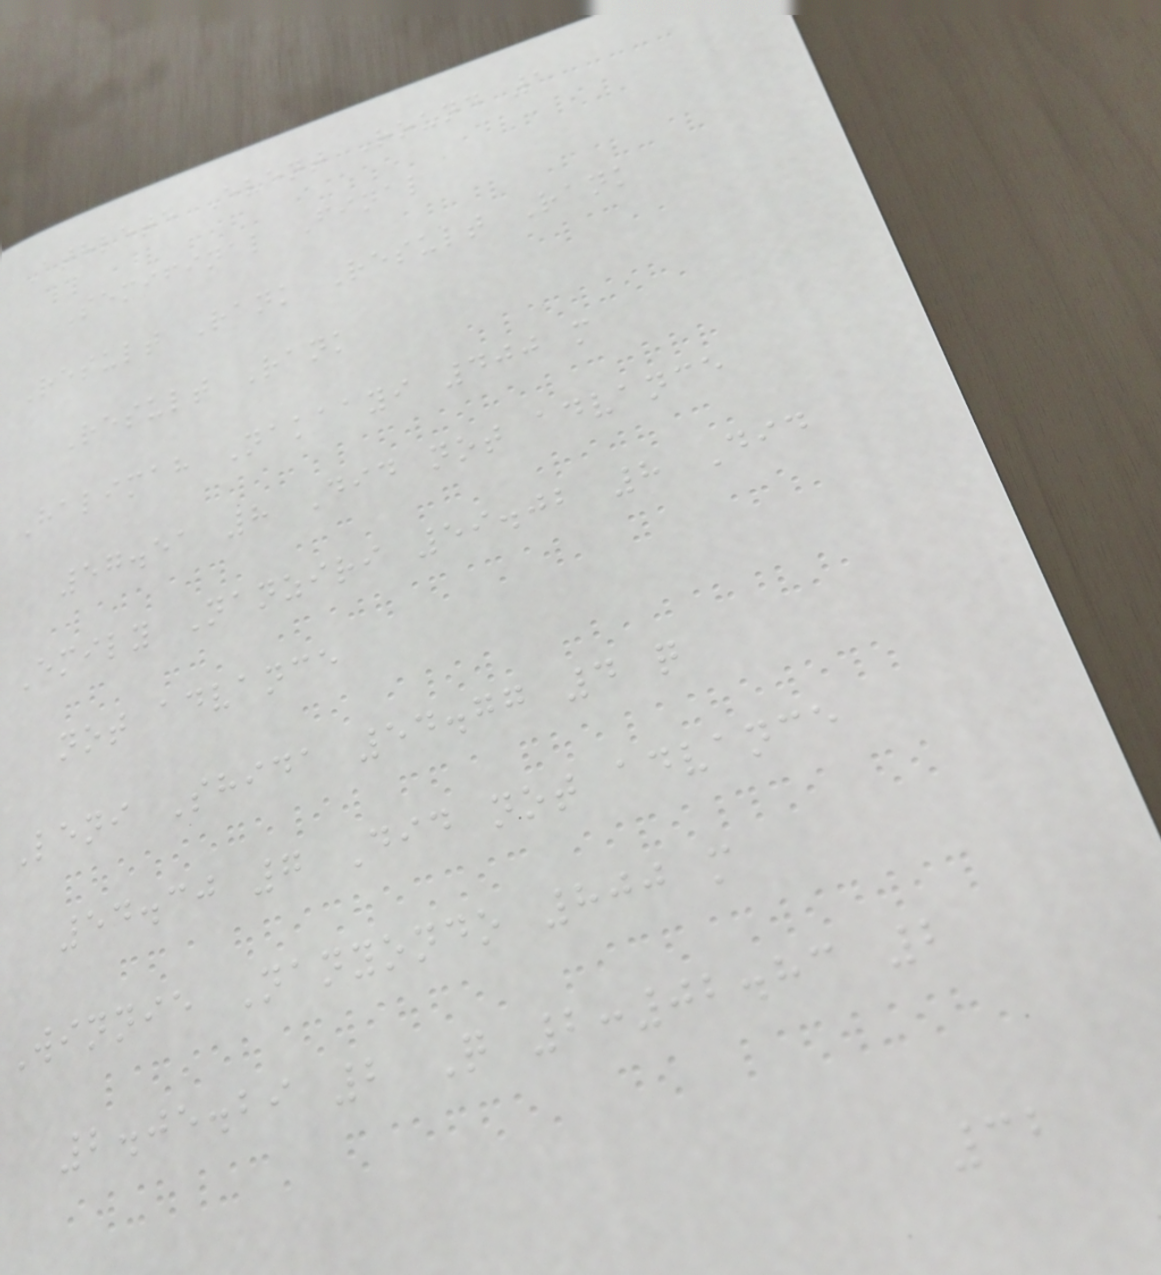Athlete Event Round 1
Semifinal Final
Result Rank Result Rank
Result Rank
Halimah Nakaayi 400 m
57.51 8 Did not advance
Emily Nanziri 59.02 8 Did
not advance
Leni Shida 54.77 4 q
54.30 7 Did not advance
Winnie Nanyondo 800 m
2.05.29 2 Q 2:02.83 2
32
